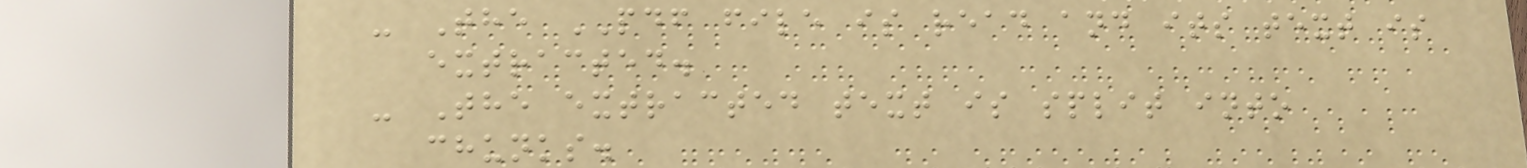- The PDF file is read and its text is
extracted.
- The extracted text is split into
chunks.
